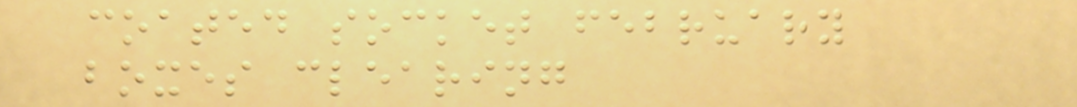coated socket february
boxes clearing
